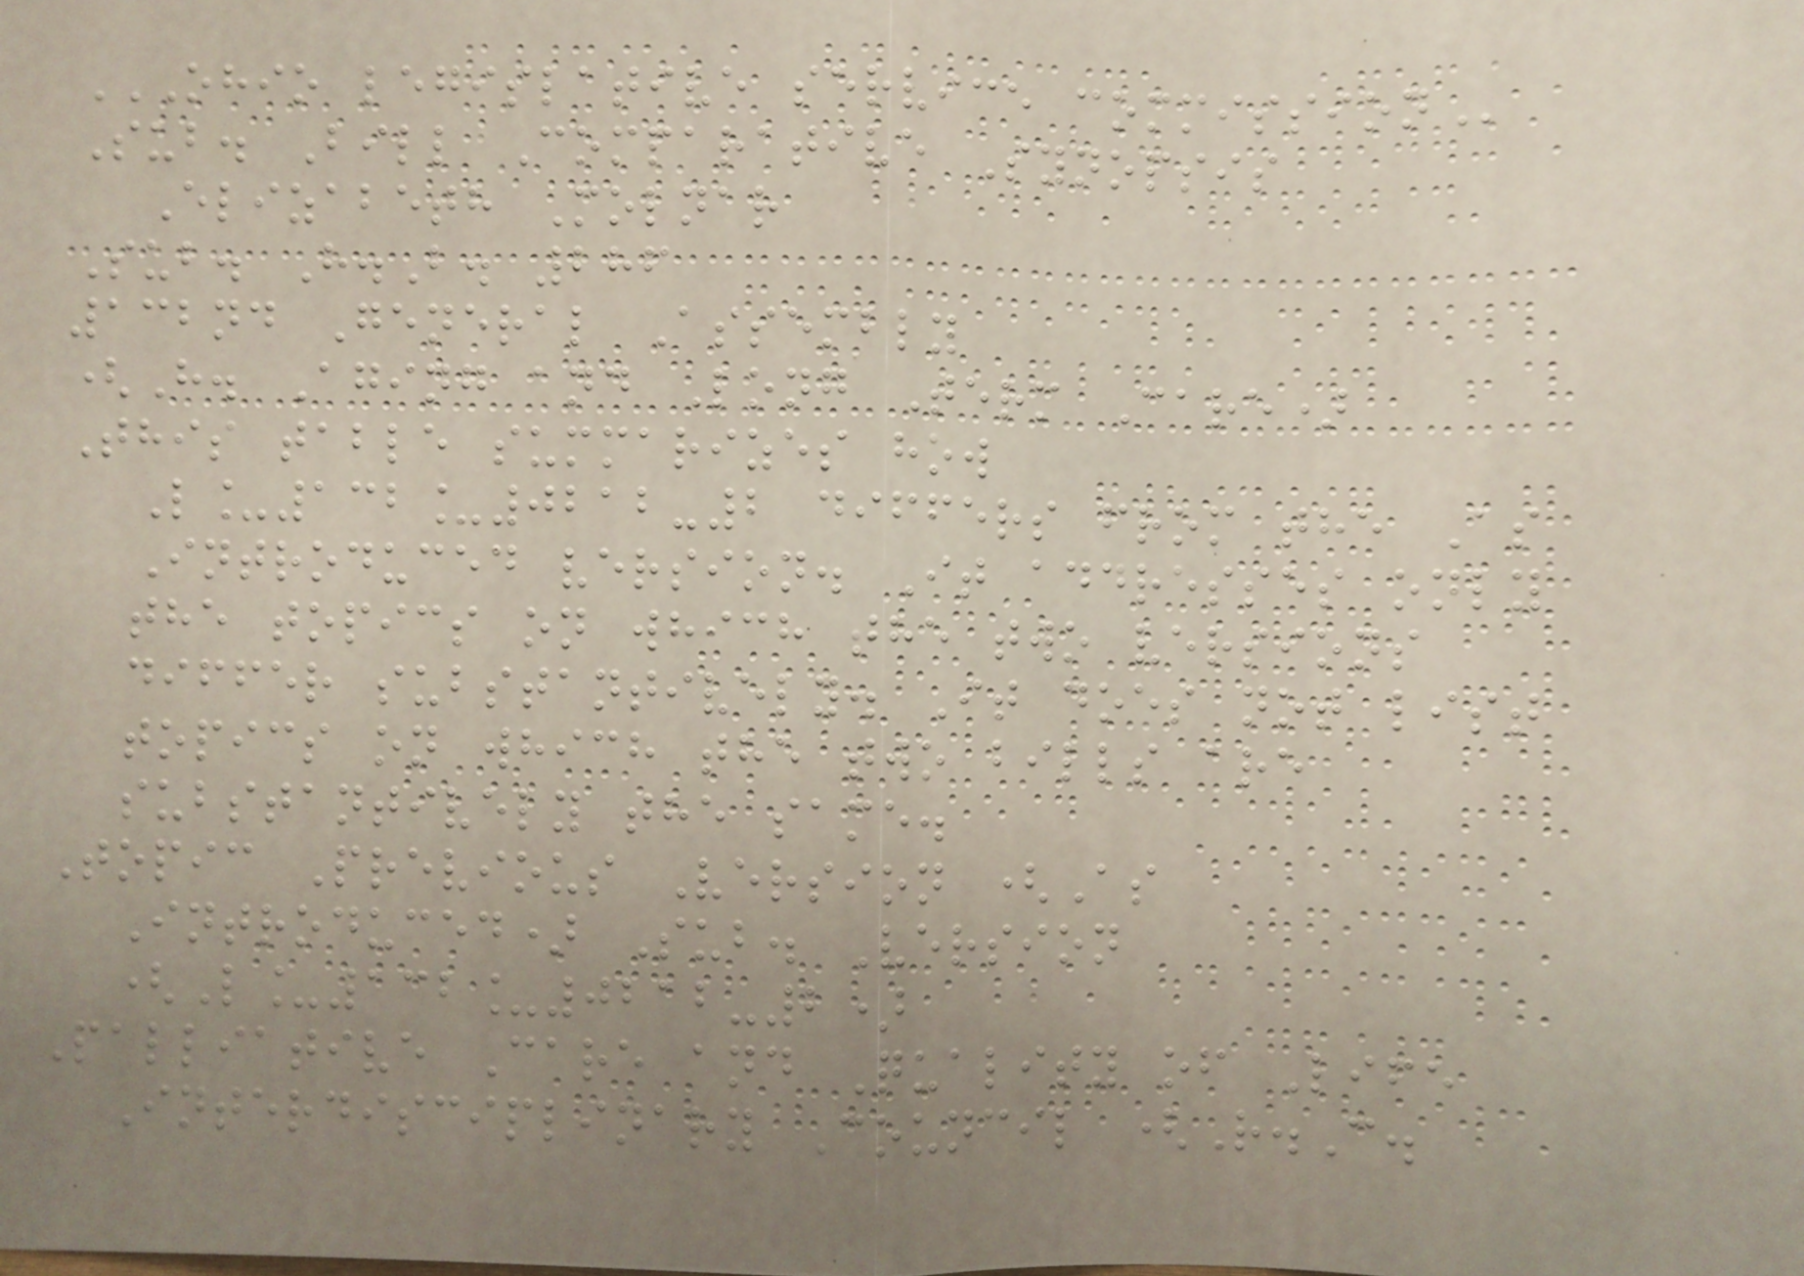OHIO LEGISLATIVE SERVICE COMMISSION
Sub. Bill Comparative Synopsis
Elizabeth Molnar
Sub. H.B. 286
132nd General Assembly
(H. Aging and Long Term Care)
This table summarizes how
L_132_0212-2 differs from the As
Introduced version. It addresses only
the topics on which the two versions
differ substantively. It does not list
topics on which the two bills are
substantively the same.
Topic Previous Version (As
Introduced) Sub. Version
(L_132_0212-2)
Palliative Care and Quality of Life
Interdisciplinary Council (R.C.
